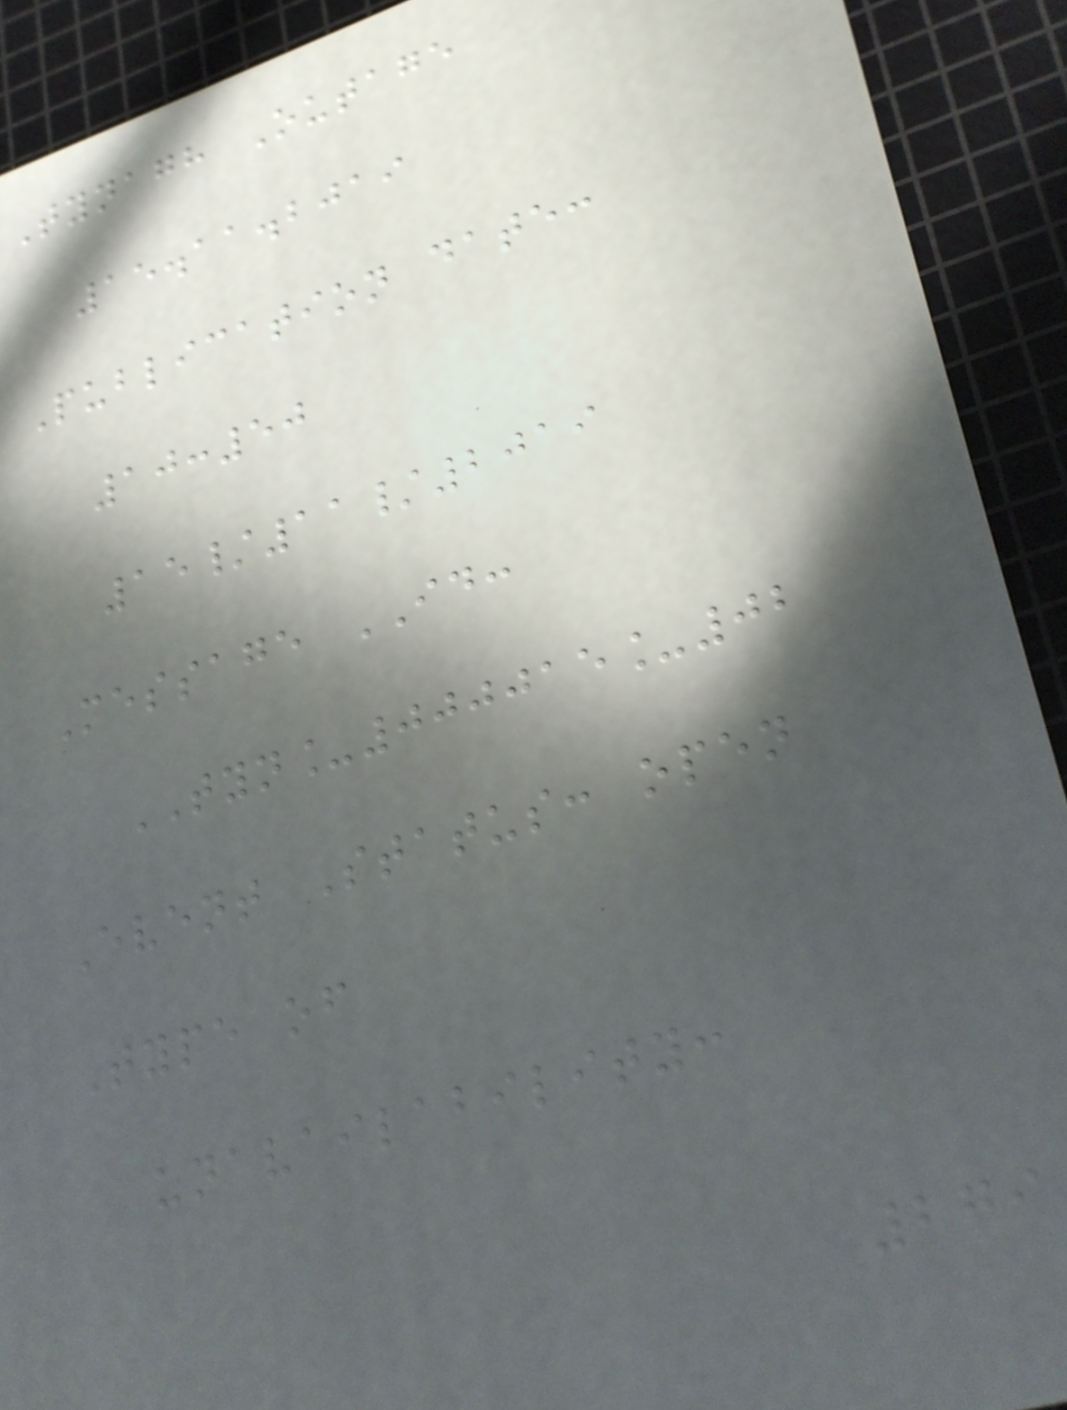Tynagh Outage
15.11.2019
Publication date:
10:50
15/11/2019
Message ID:
TYN_000015_02
Event Status: open
Type of
unavailability:
279
